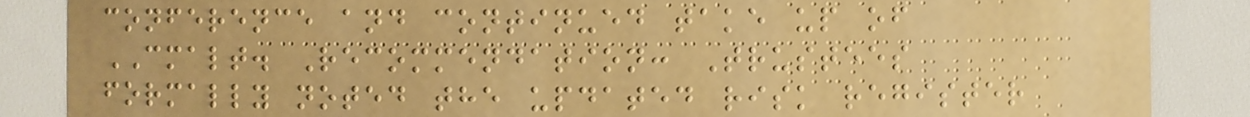conference and continued take up of
CMALT. Recommendation: Trustees
formally noted the updated risk register
